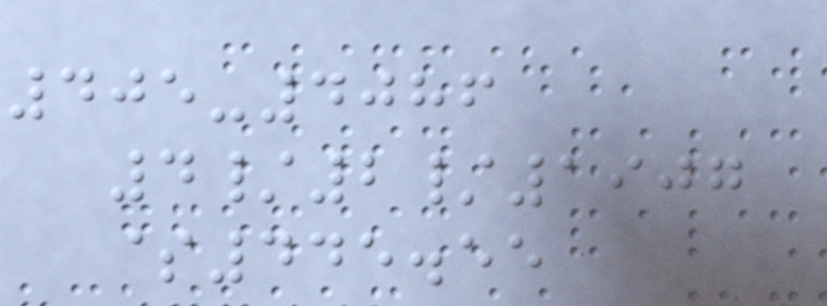405-4086
4/2/1907
$445.55
